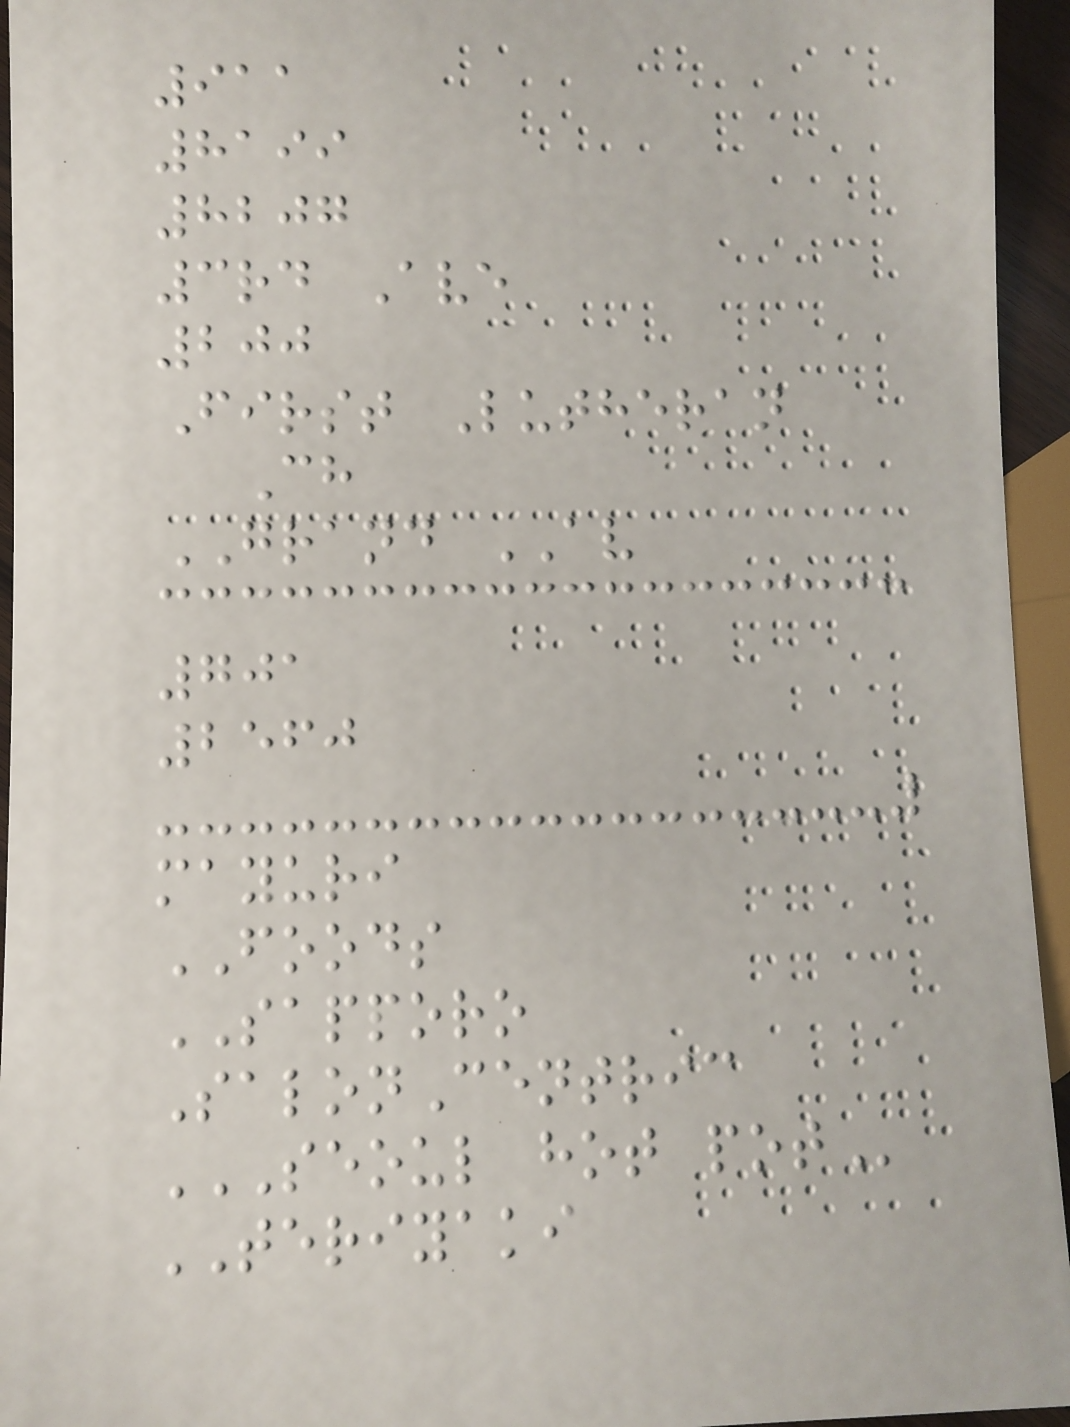911
8199
8207
3rd Ave
200
First Lutheran
Ch
GRAND AV
701
2560
mayuri
FOODS
SAPPORO
SalonCentric
SEOUL HOT POT
TERIYAKI
